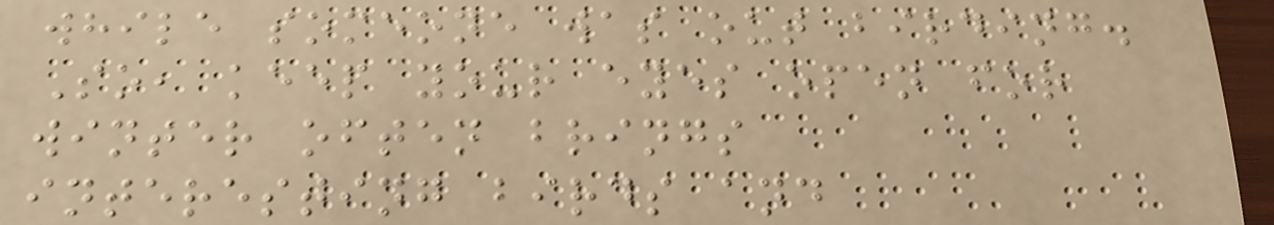while someone was out birding.
So, keep your eyes open for
winter often brings
interesting birds and
